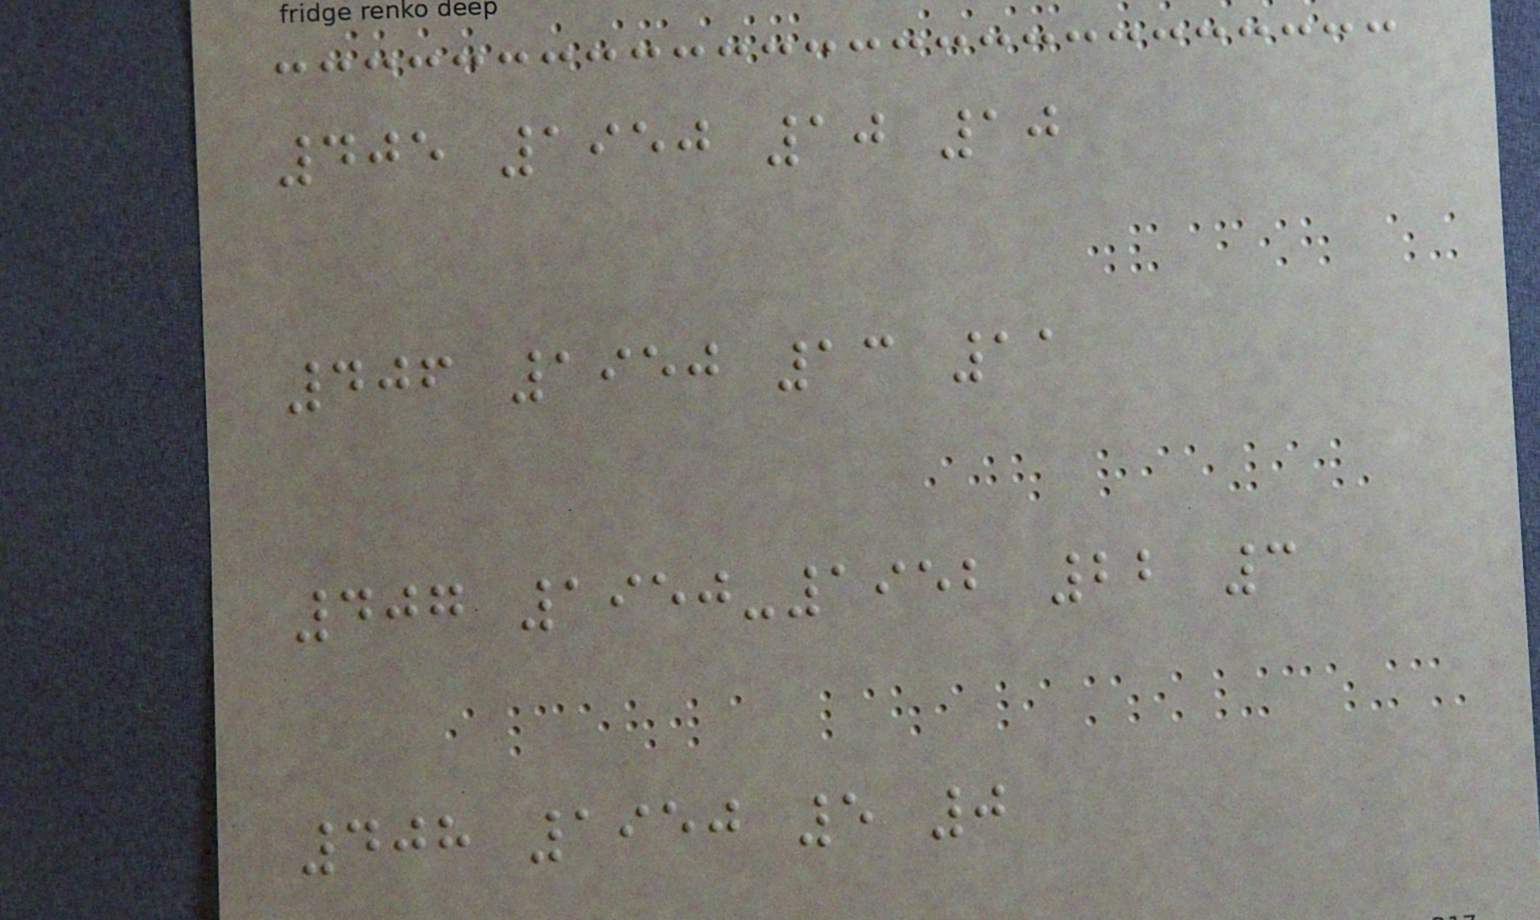405 1950 10 10
406 1950 13 11
407 1950-1952 22 3
408 1950 5 0
